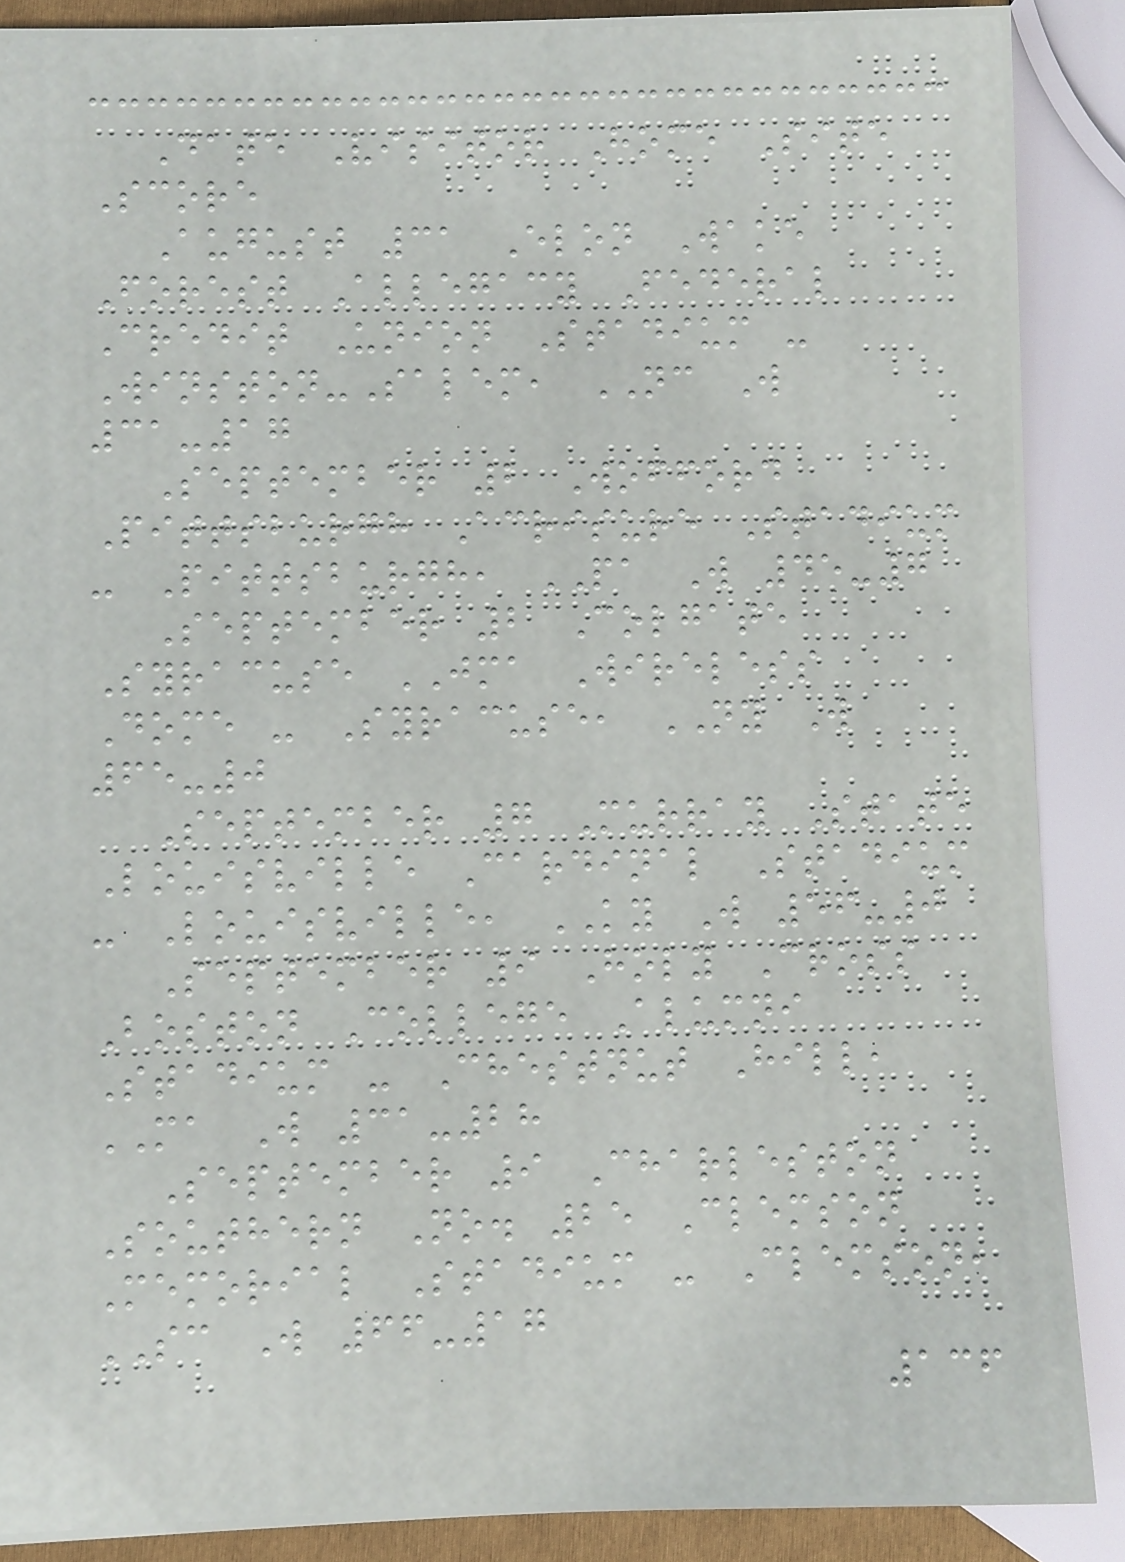Date Visitor Home Site
Score
August 31 Elon Wake
Forest Allegacy Federal
Credit Union Stadium -
Winston-Salem, NC W
31-17
September 2 Wofford
Pittsburgh Acrisure Stadium
- Pittsburgh, PA W 45-7
September 2 Colgate
Syracuse JMA Wireless
Dome - Syracuse, NY W
65-0
September 7 Murray State
Louisville Cardinal Stadium
- Louisville, KY W 56-0
September 9 Holy Cross
Boston College Alumni
Stadium - Chestnut Hill,
MA W 31-28
September 9 Charleston
Southern No. 25 Clemson
Memorial Stadium - Clemson,
SC W 66-17
136
